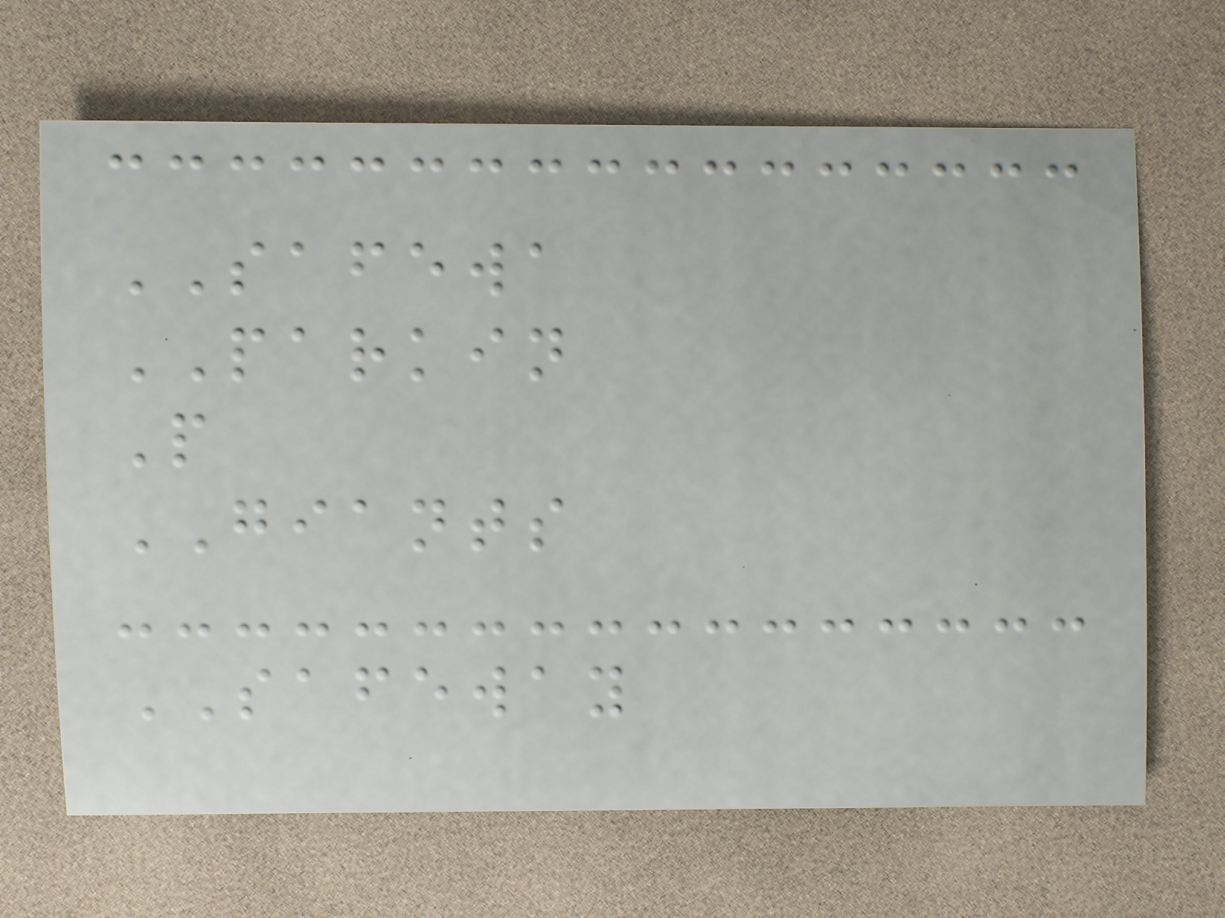SAFEWA
PARKIN
P
GIANTS
SAFEWAY
